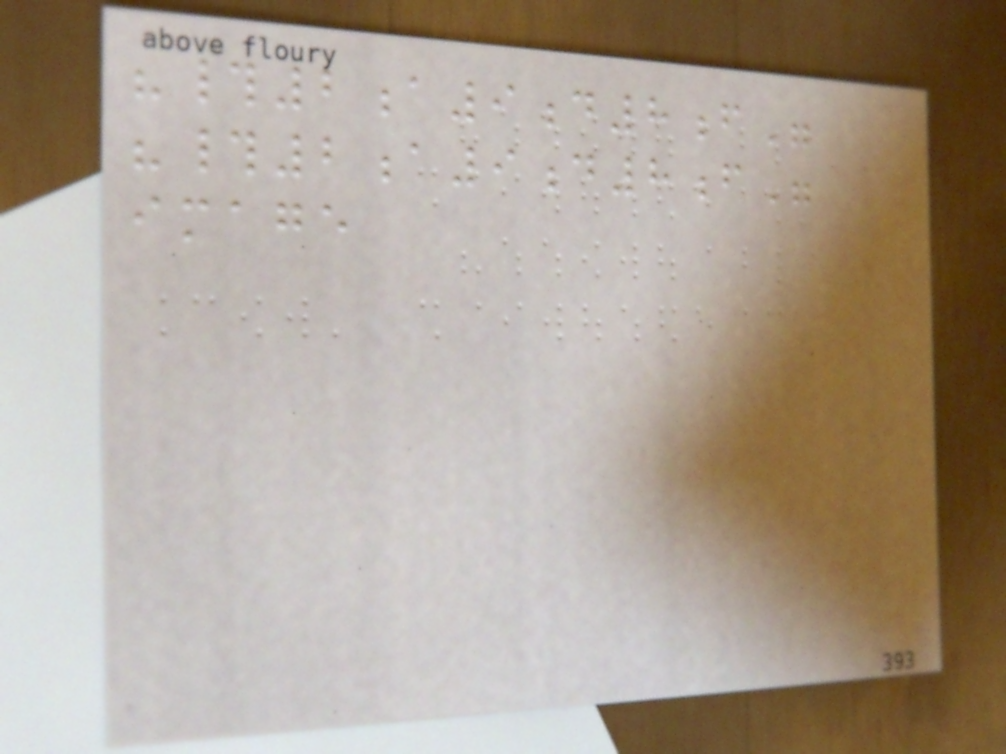"#2a9d8f"
"#2a9d8f"
image
